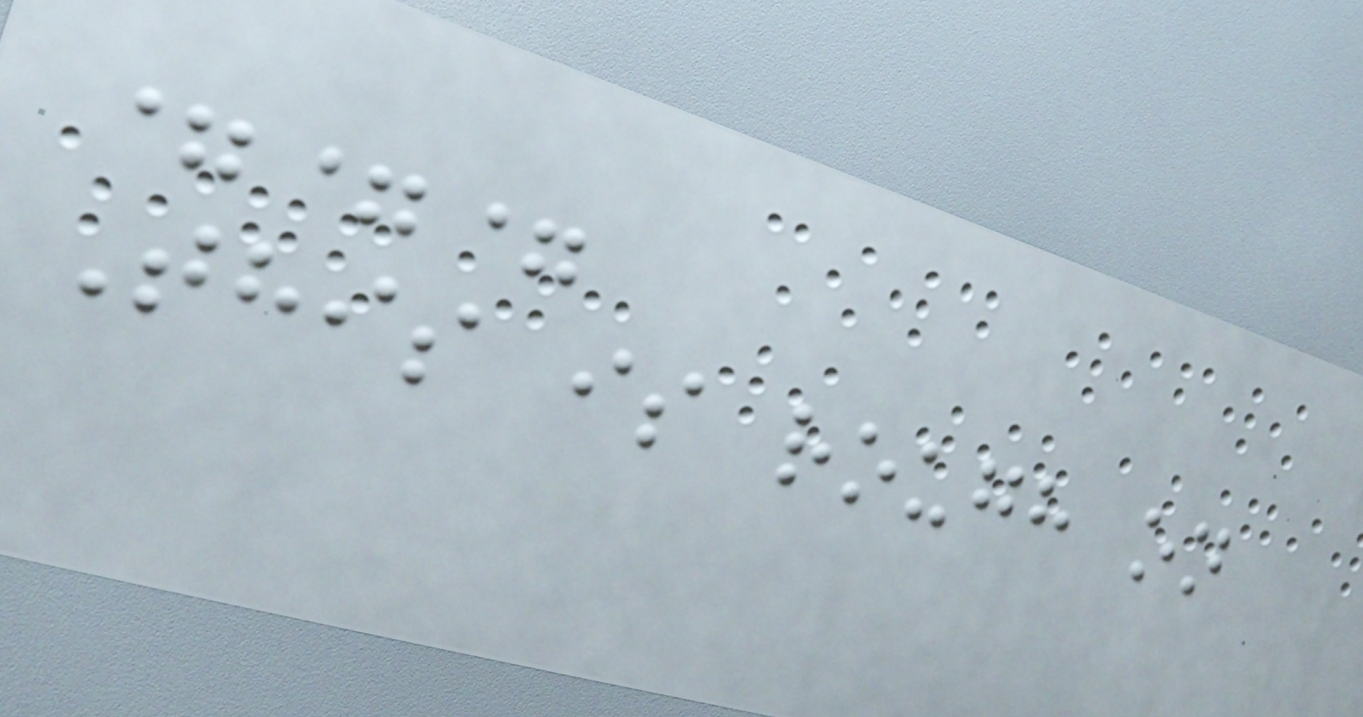===
This is rough on
